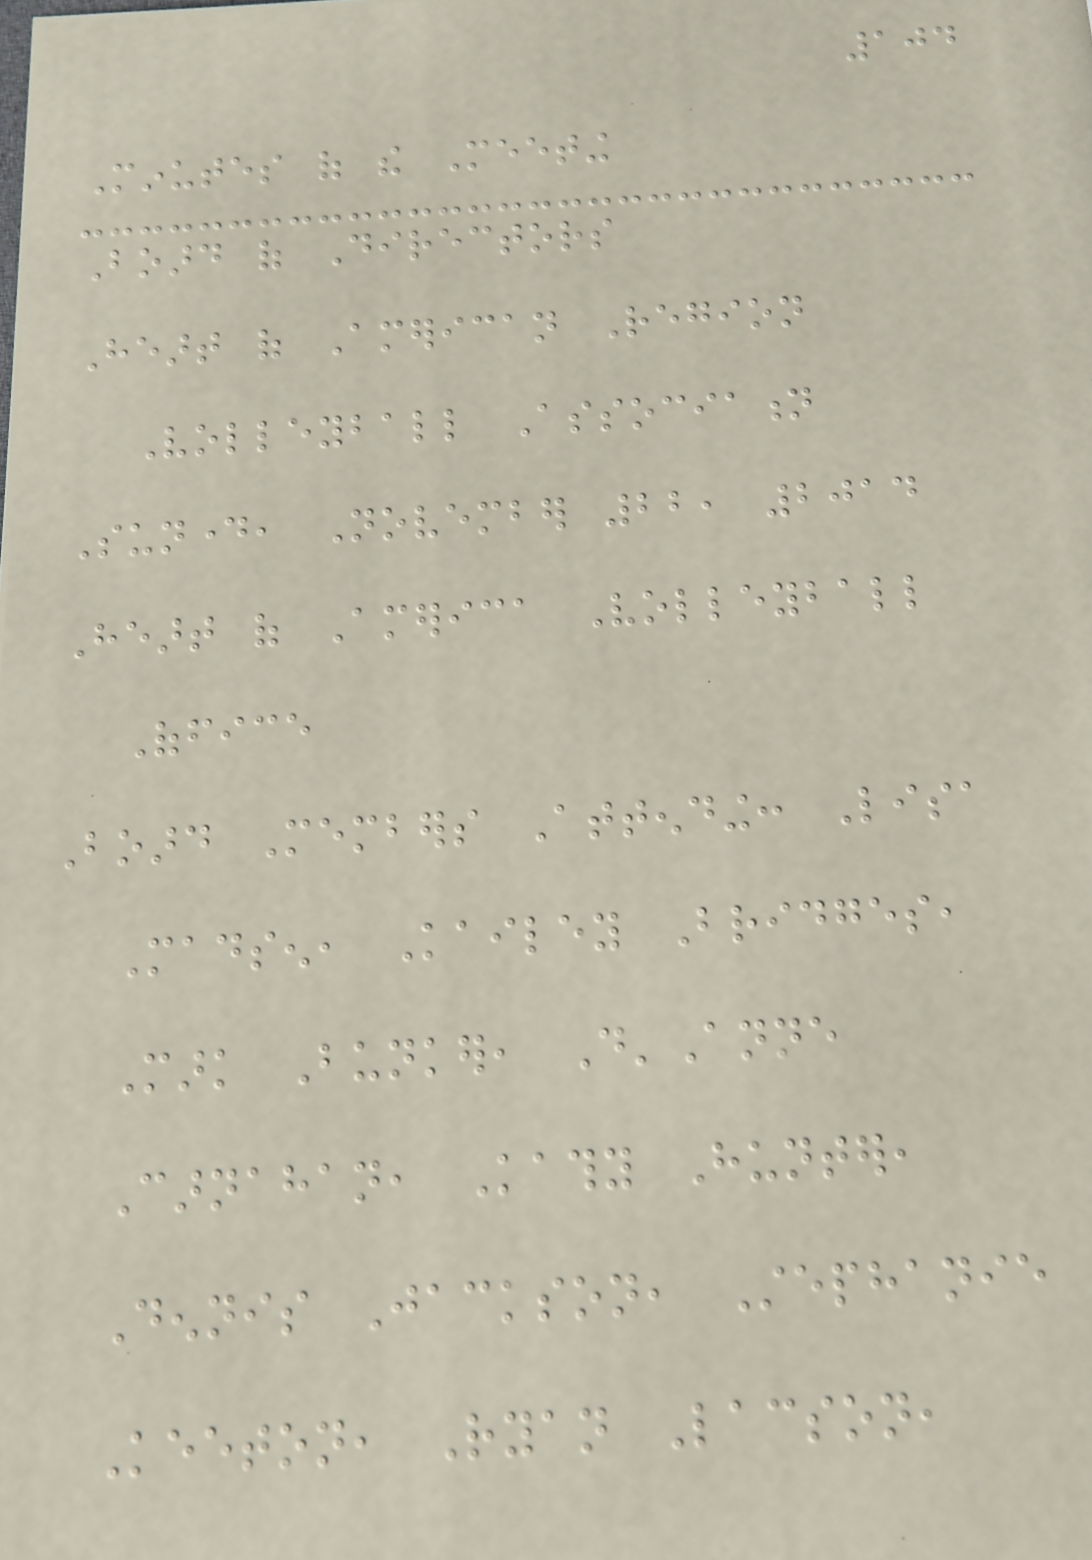104
Minutes of the Meeting
Board of Directors
Heart of American Region
Volleyball Association
Sunday, November 22, 2014
Heart of America Volleyball
Office
Board Members Attending: Lisa
Madsen, Kailey Bridges,
Mark Bunker, D'Anne
Carnahan, Kathy Hunter,
Dennis Jackson, Stephanie
Keeton, Ryan Lacson,
